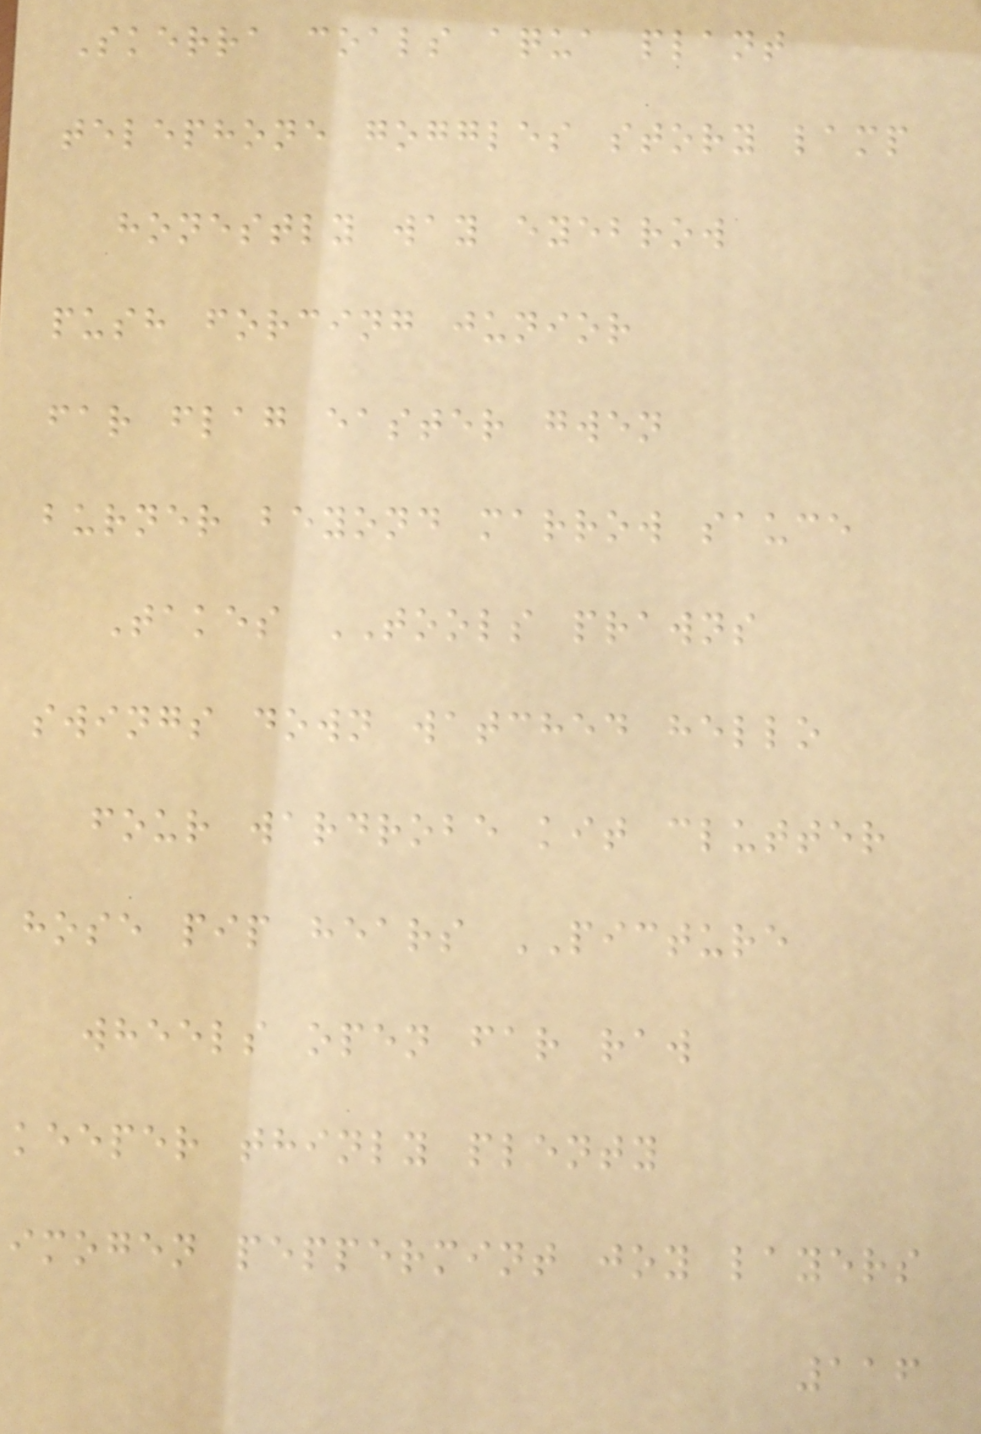Skerra coals aqua plant
telephone goggles story lamp
honestly way eyebrow
push forcing junior
far flag easter gwen
burner beyond marrow sauce
Takes TOOLS prawns
swings down watched hello
four wardrobe kit clutter
hose pip hears PICTURE
wheels open far raw
keeper thinly plenty
imogen peppermint joy layers
116
